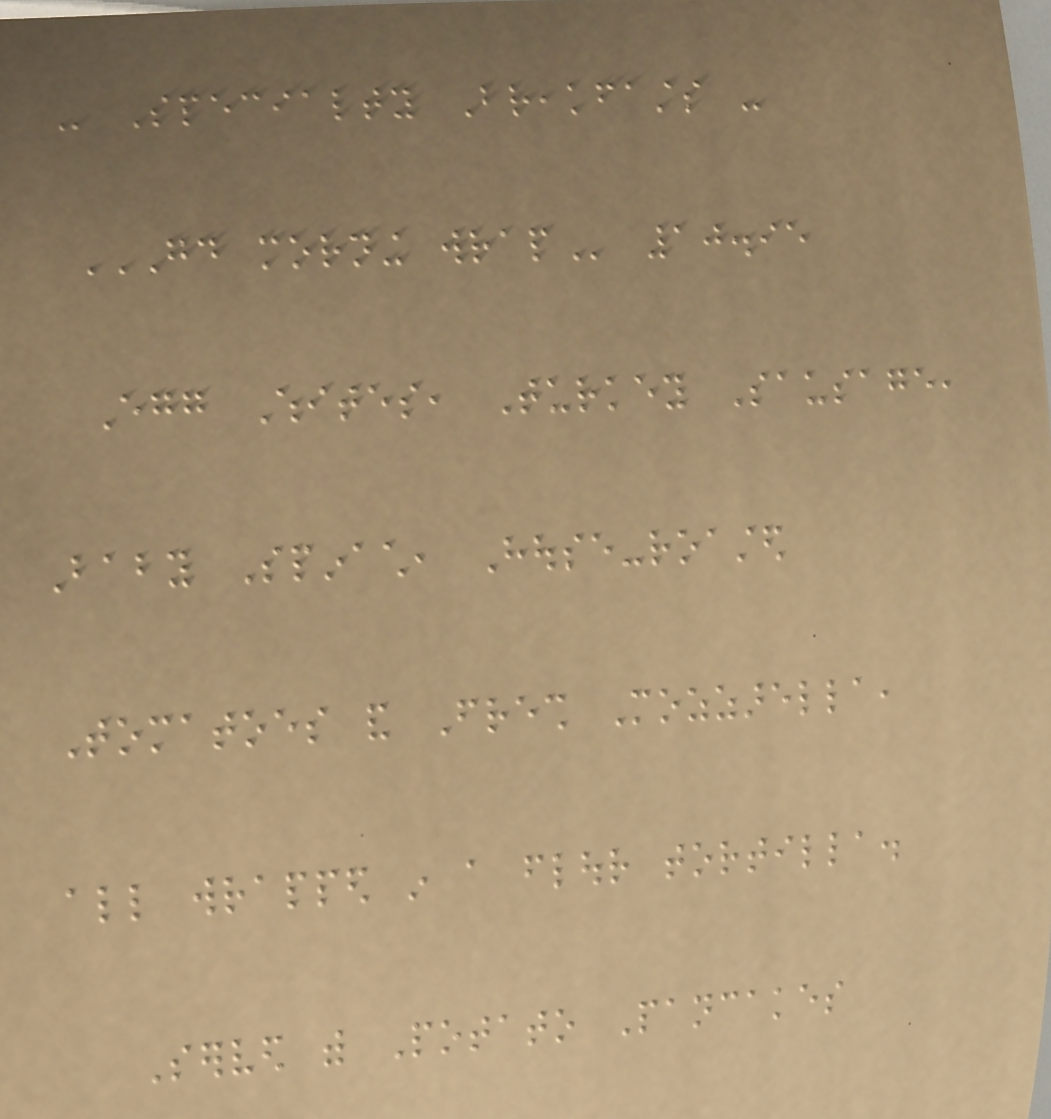- Specialty Breakfasts -
GOOD MORNING WRAP 10.95
Egg Whites, Turkey Sausage,
Baby Spinach, House-roasted
Tomatoes and Fresh Mozzarella,
all wrapped in a flour tortilla.
Served with Potato Pancakes
